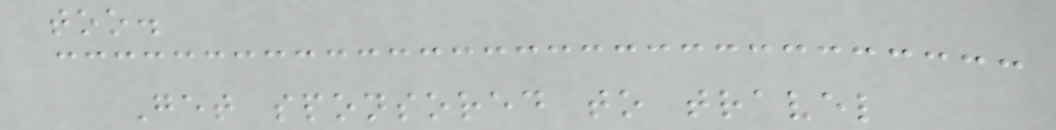too.
Get sponsored to travel
